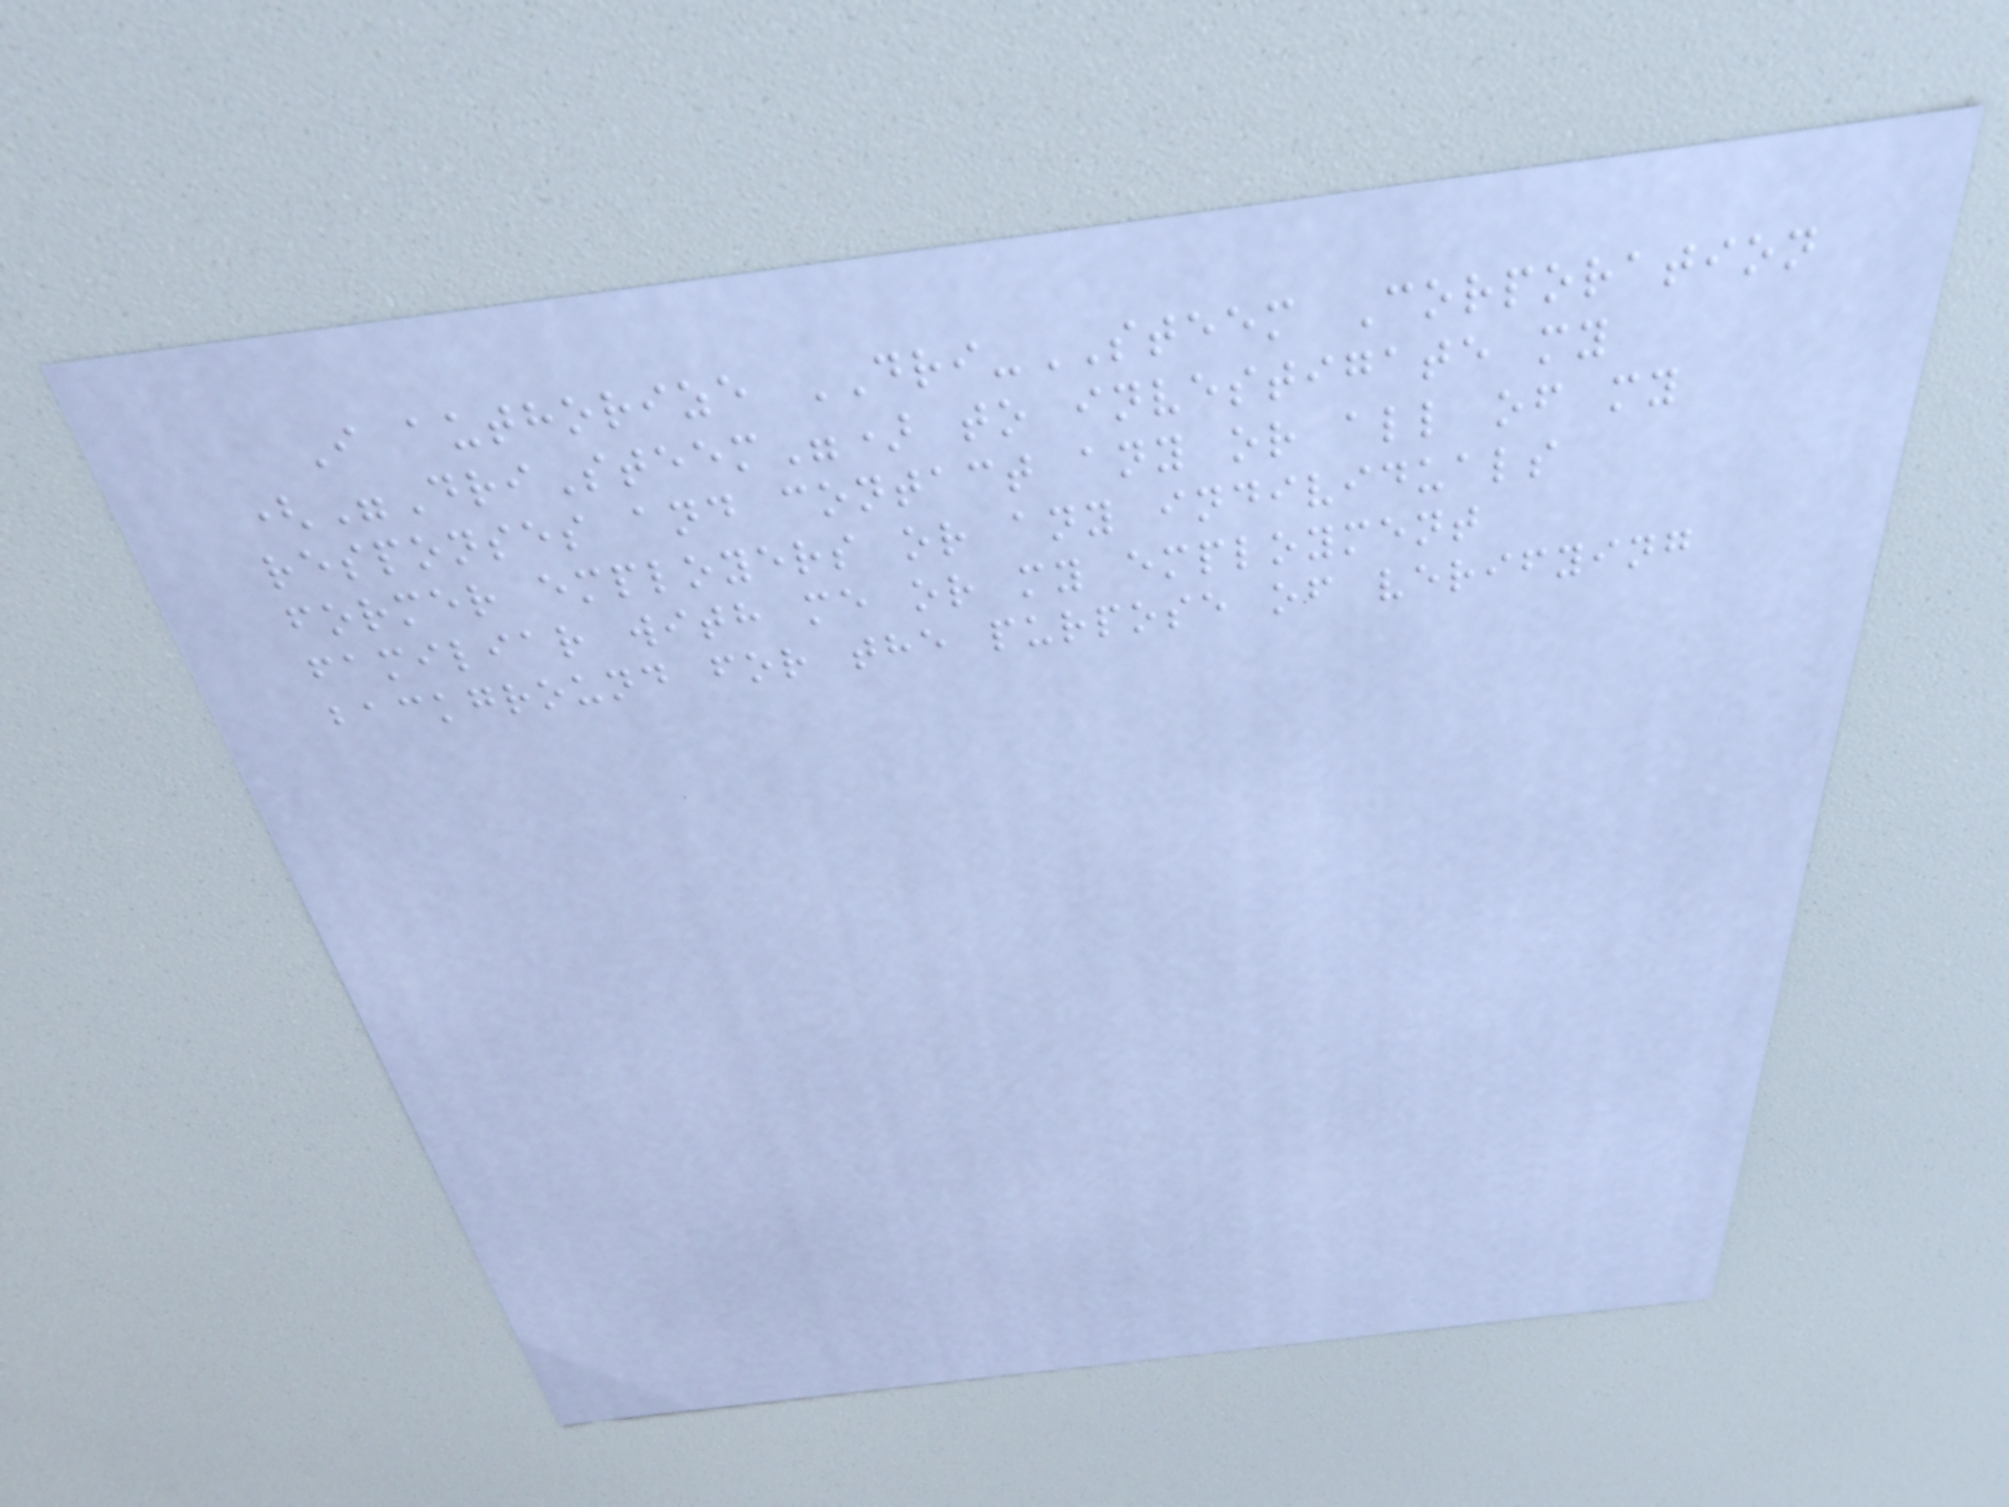I authorize DRI-STEEM Corporation
("DriSteem") to investigate my
responses and contact any or all of my
former employers or any individuals
familiar with me or my employment
background for the purpose of verifying
